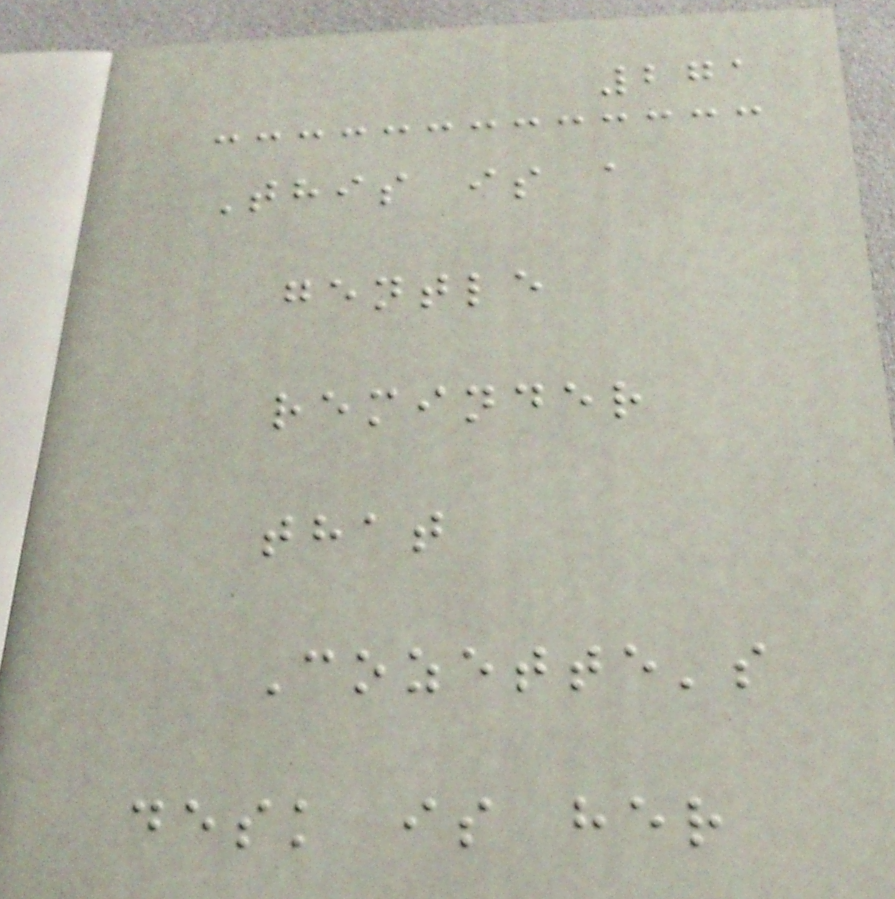271
This is a
gentle
reminder
that
Cozette's
desk is her
